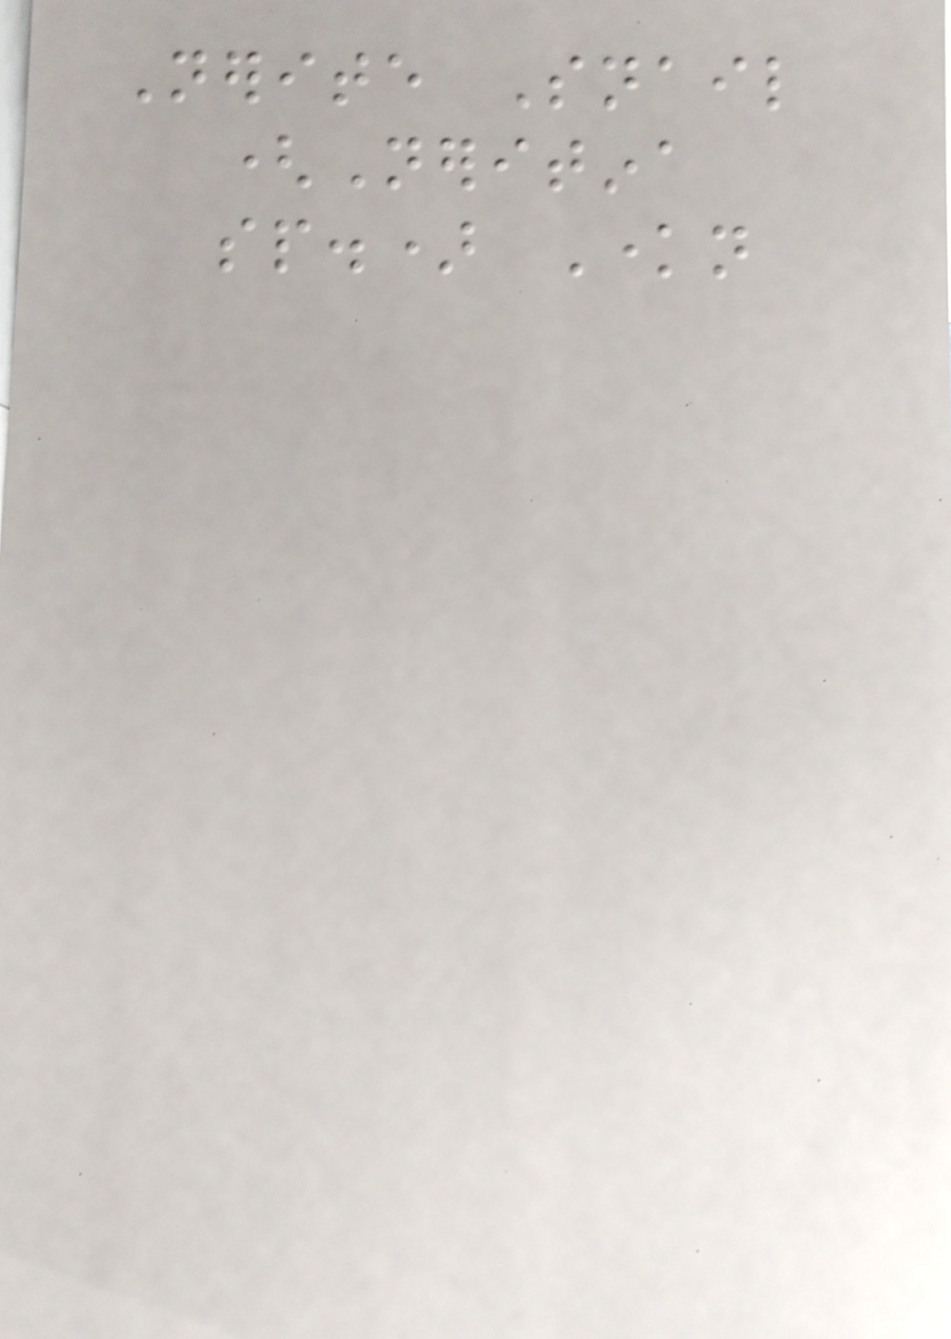Nerite Snail
(Neritina
sp.) Known
